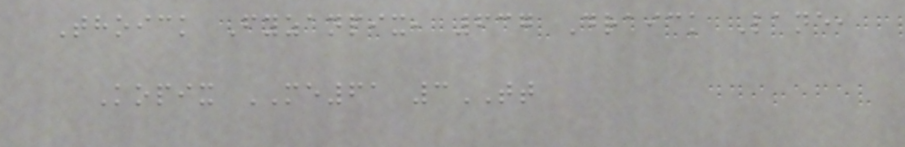Thoick Fyzanpix, 637 Draick Lane,
Kopix ME61 3TT
